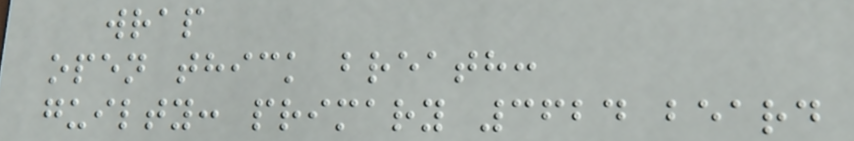wrap
open thick breath:
guilty: primary 3624 beard
